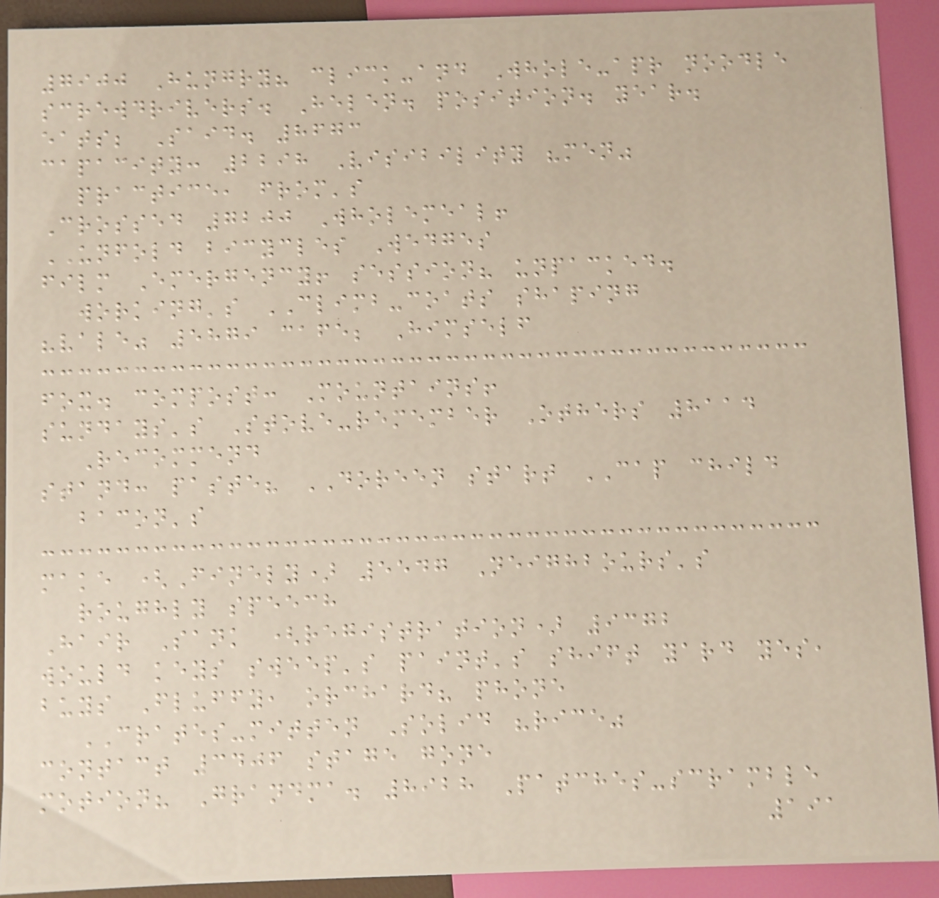7900 Hungry? click-and Whole-apr noodle
screwdrivers. Helen. position. year.
eats; Said. 8673
capacity: 2298 Visibility "men"
practice, from's
Crossed 7200 Wholemeal!
UNFOLD bicycles Wedges
film Emergency! session? unpacked.
working's CLIMB-coats shaping
"vale" 5879 cafe; Himself
fox. compost: Mountains!
sundays's Stove-remember Others 8114
Recommend
stand: paste? DOREEN start CAP child
bacon's
make (Finely) 5547 Neighbours's
roughly speech
Hair Sank (registration) 9372
would keys sweep's paint's shift yard yes,
buys Fluffy, orchard? phone
CRATES-mitten Solid "rice"
contact 3406 stage gone
motion? Grandma. 8928 Patches-scramble
191
